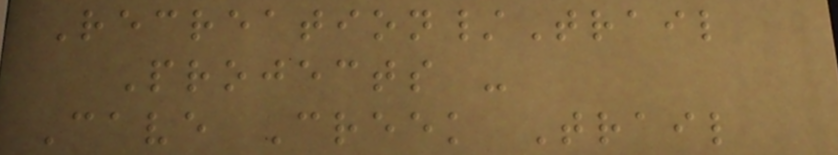Recreation/Trail
Projects -
Cave Creek Trail
